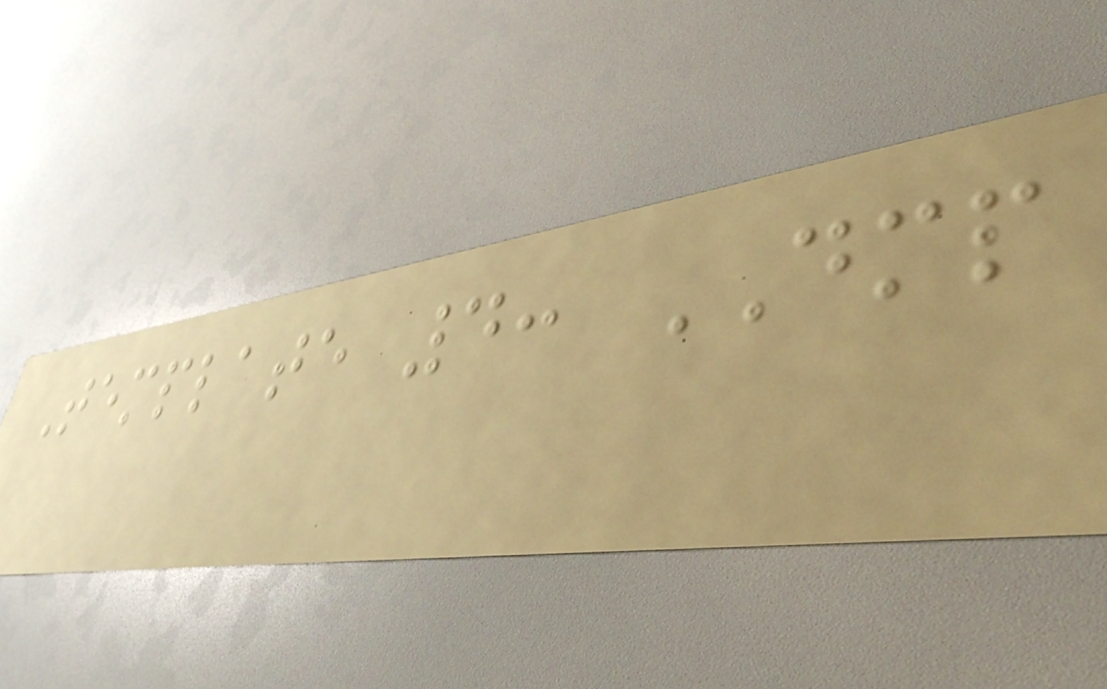Template 4: DMP
